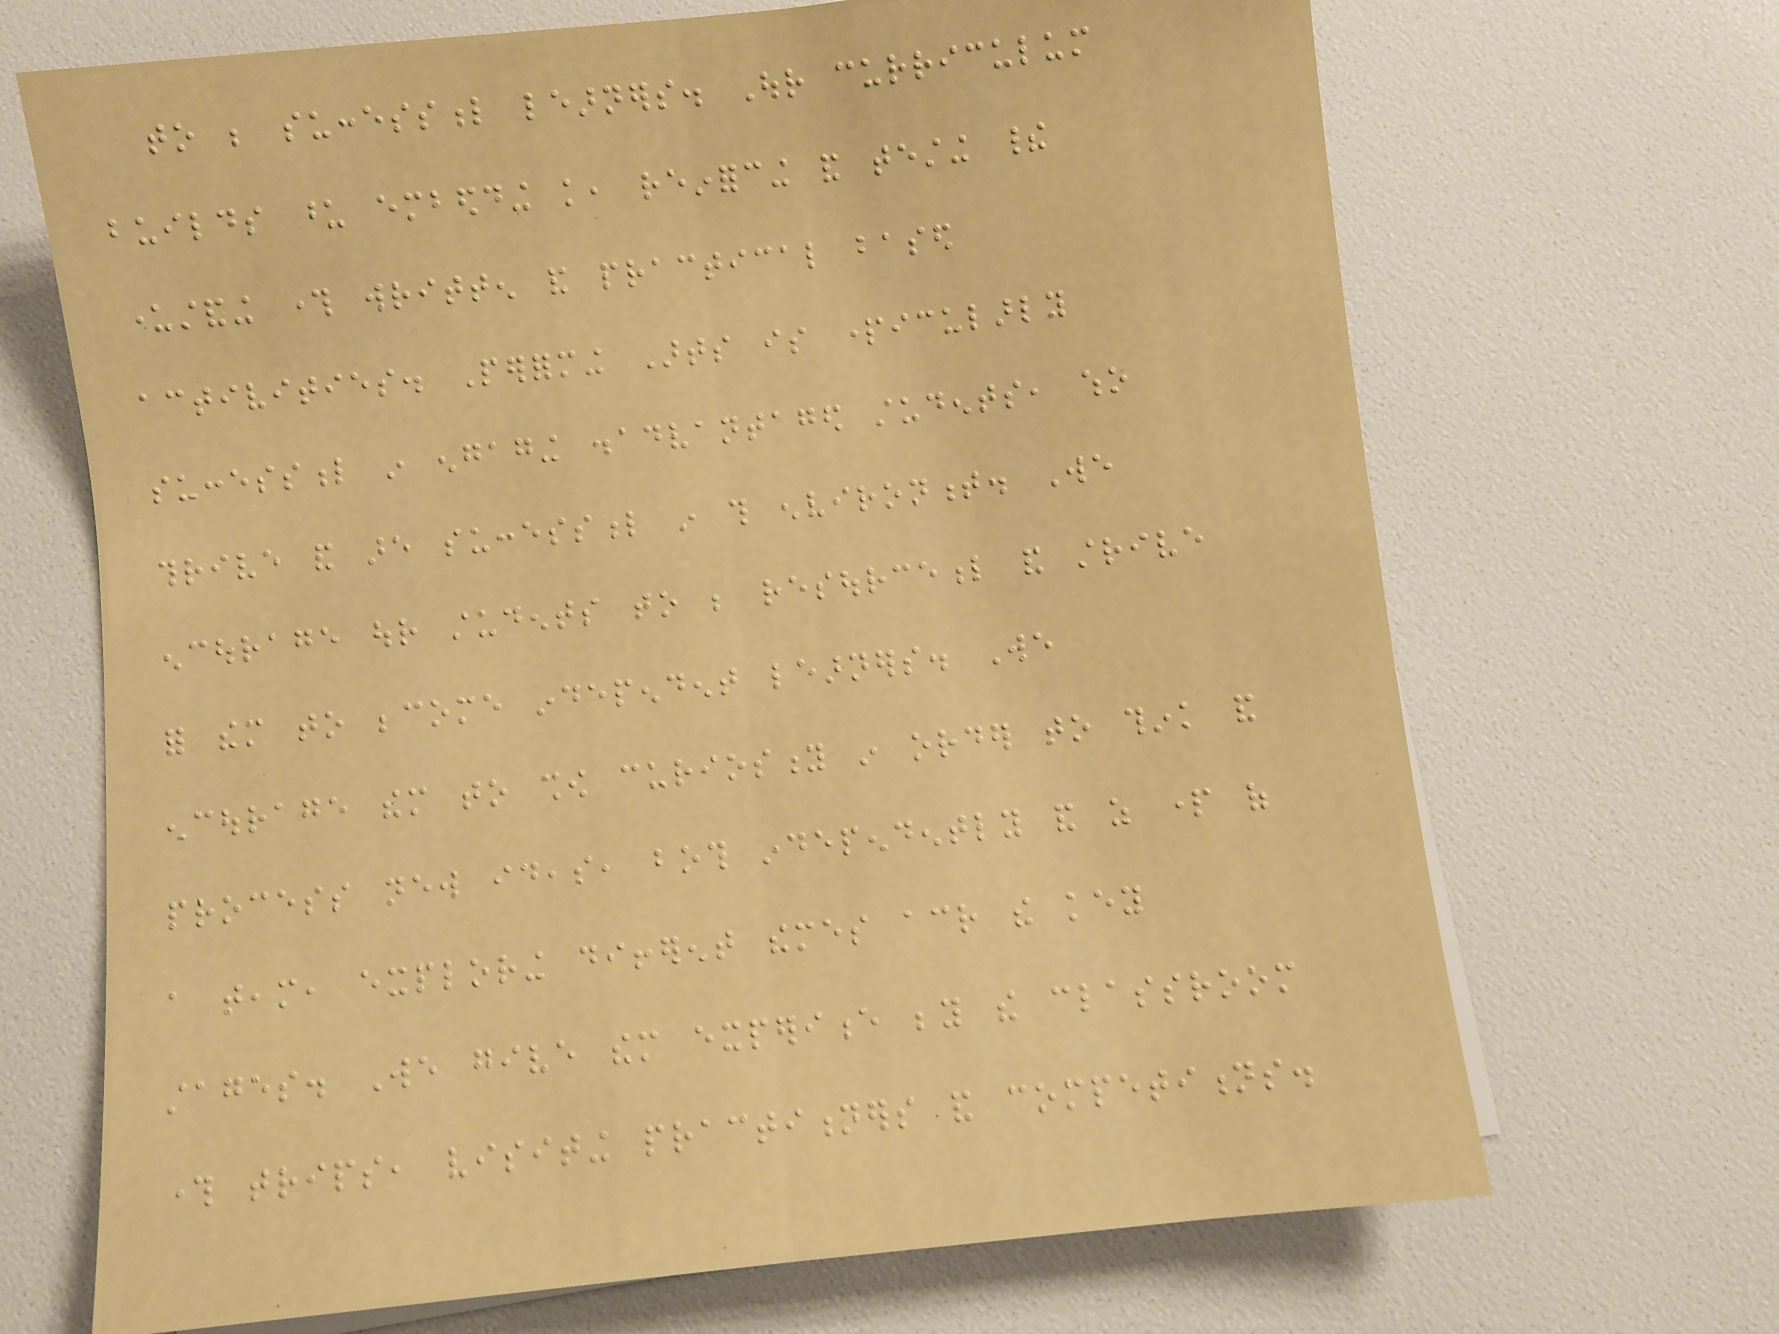to be successful learners. Our curriculum
builds upon embedding knowledge, reinforcing and testing their
understanding through written and practical based
activities. Performing Arts is particularly
successful in engaging disadvantaged students, who
thrive and are successful in this environment. We
encourage our students to be resourceful and strive
for them to become independent learners. We
encourage them to show curiosity in order to think and
process new ideas, both independently and as part of
a team, exploring different themes across the key
stages. We give them experience beyond the classroom
through trips, visiting practitioners and competitions.
